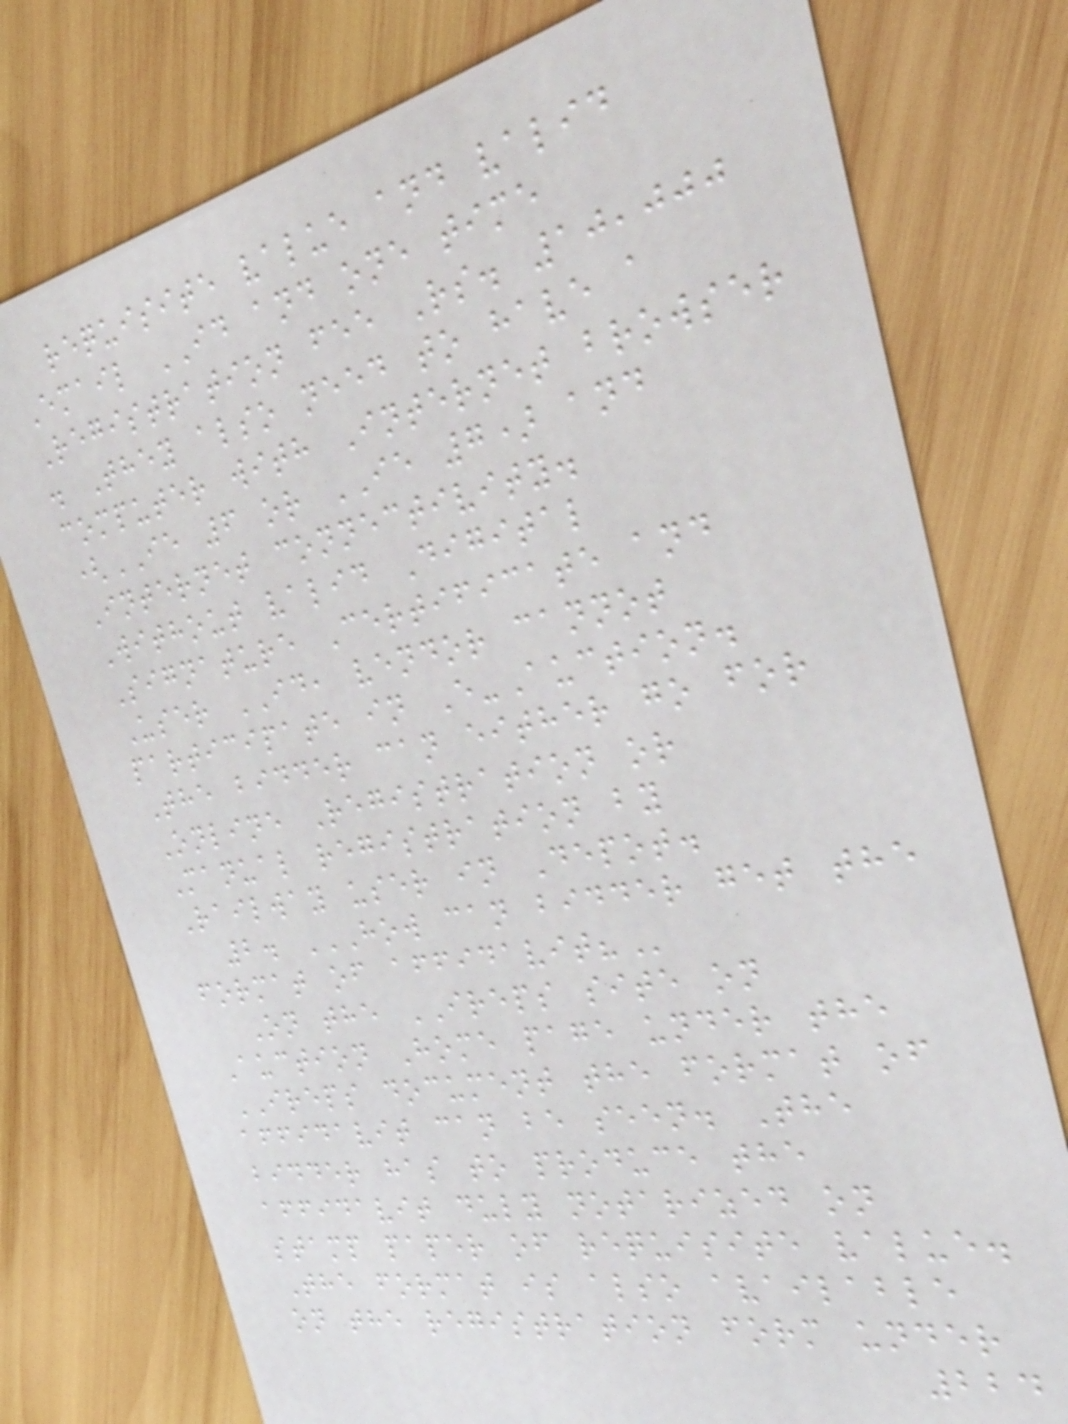requisite value and valid
Email ID and one time
Registration fee Rs. 10,000
. They also need to have a
computer with Internet browser
(IE 6 or IE 7) and
Internet connectivity.
Without valid Digital
Signature Certificate and
User ID, vendor cannot
participate in E-Auction.
The bidder can either go for
Online Registration or
Manual registration by
Railway user in Depot.
2. HOW CAN BIDDER GET THE
FORMAT OF AFFIDAVIT?
On the IREPS site on
Auction Home page under the
IREPS document the format of
affidavit can be seen. The
bidder has to produce the
affidavit duly notarized on
stamp paper of requisite value.
The format is also available
on the registration form under
224
